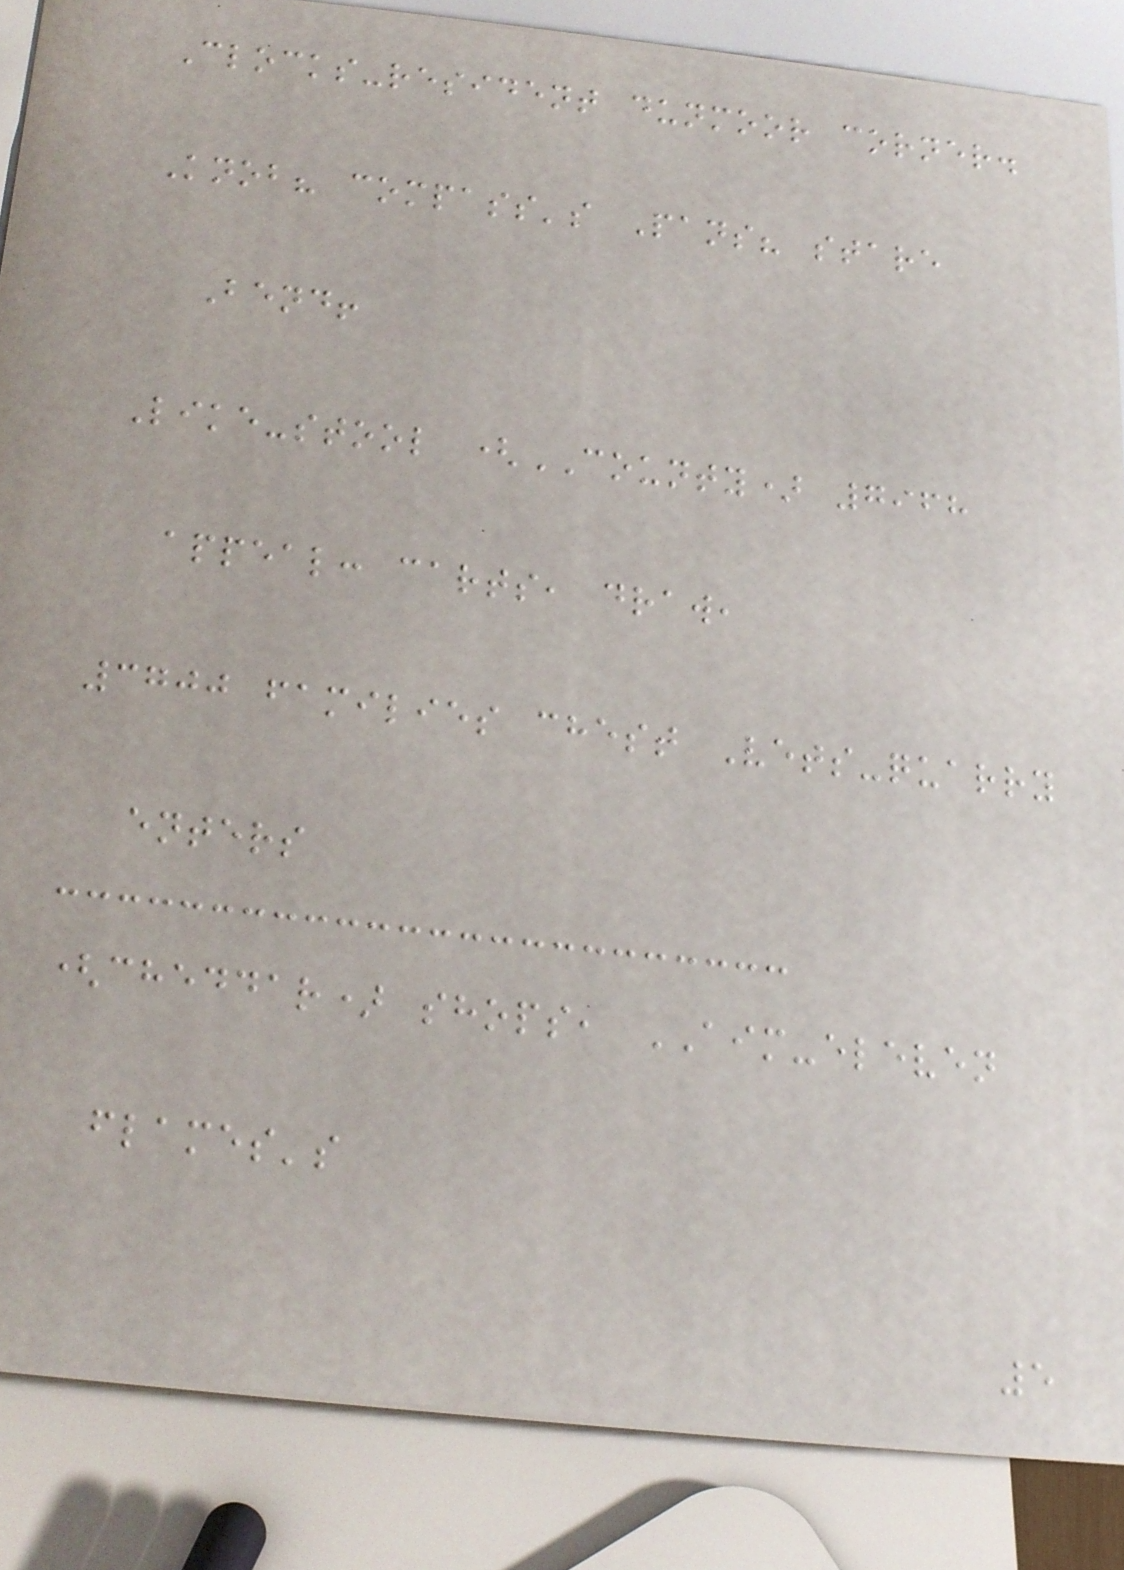Clocks-resident dunmoor corner.
Knob? compass's Pans? stare
Bend!
Like-stool (COUNTY) 7968
appeal: carts, draw,
3700 families chest Vets-quarry
enters
(cheddar) shops, AIM-eleven
flames's
5
